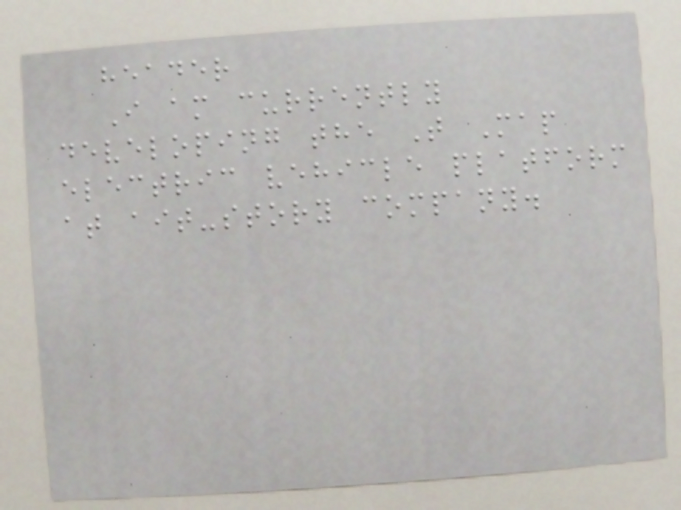header
I am currently
developing the T Map
electric vehicle platform
at ait-story company.
